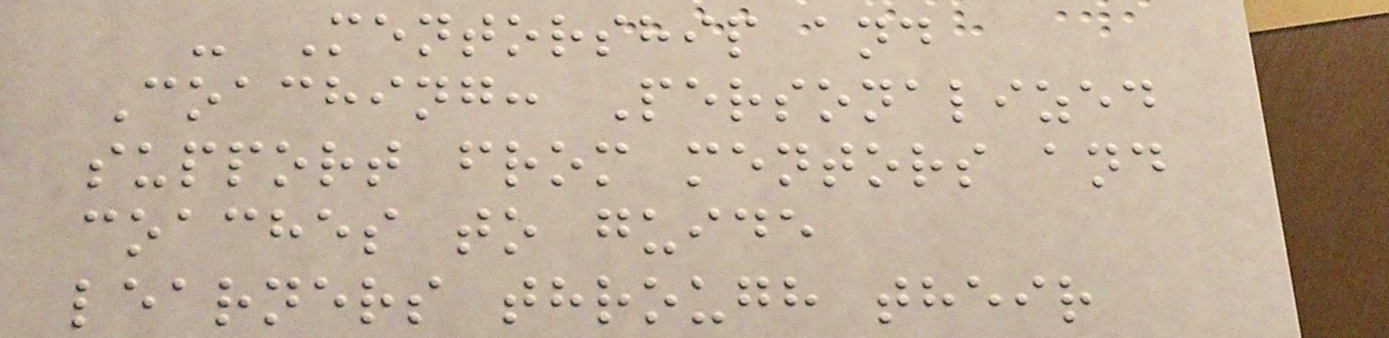- Mentorship and
Coaching: Personalized
support from mentors and
coaches to guide
learners through their
